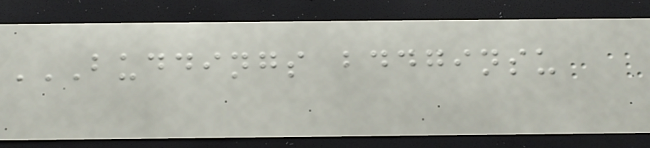BUDDINGS BDDGINSU
